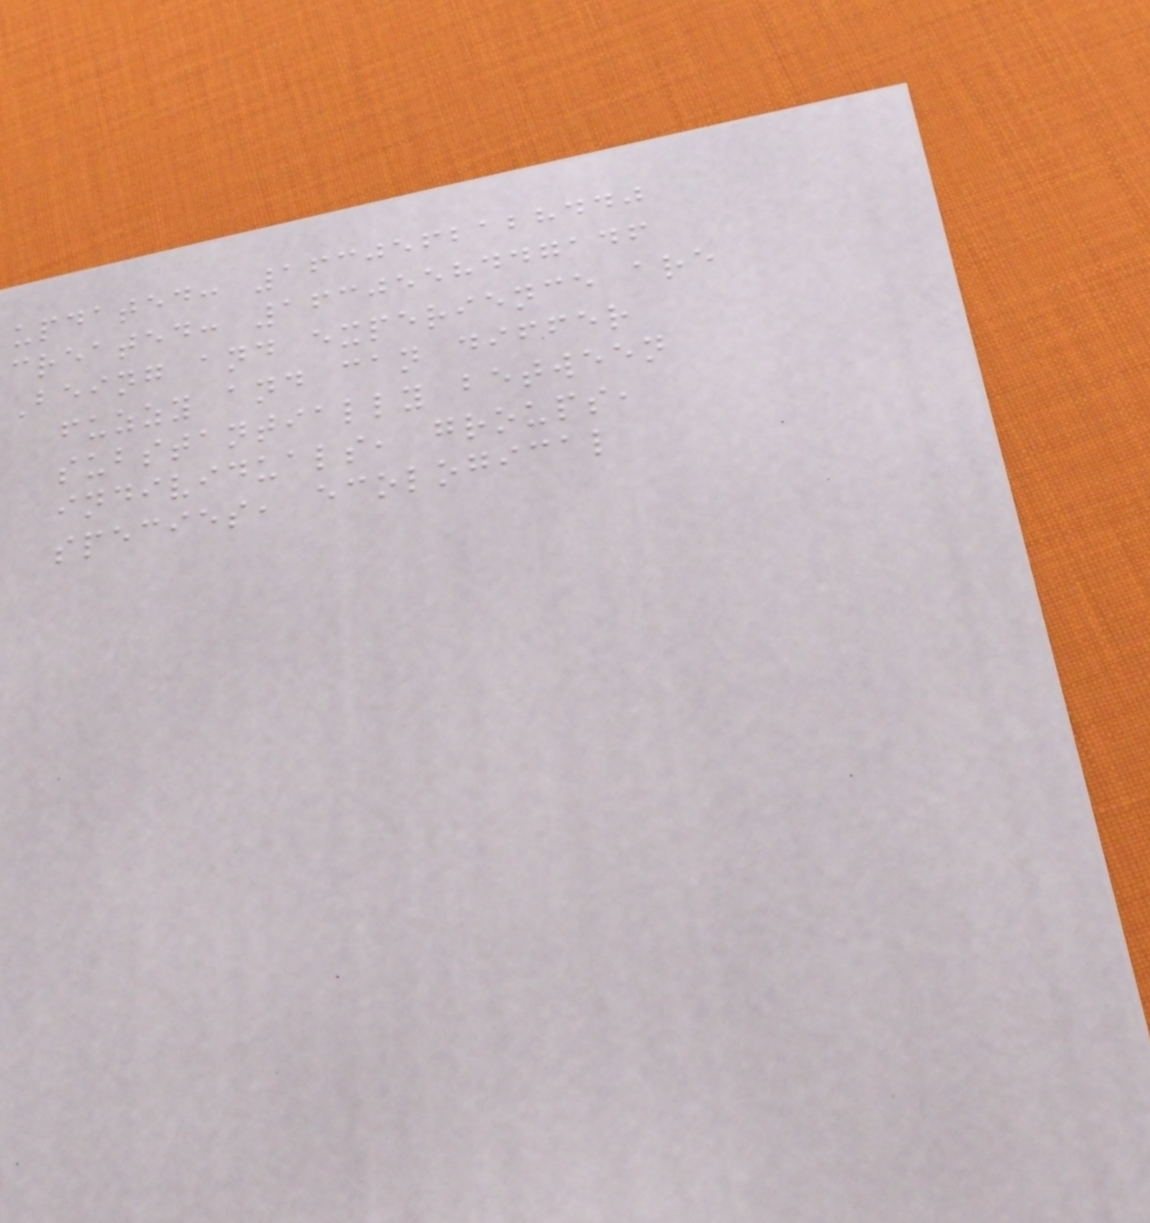updated: 1630562128440
created: 1630558447146
Being and experience are
fuzzy and can differ
substantially between
individuals, groups,
species, ecological
